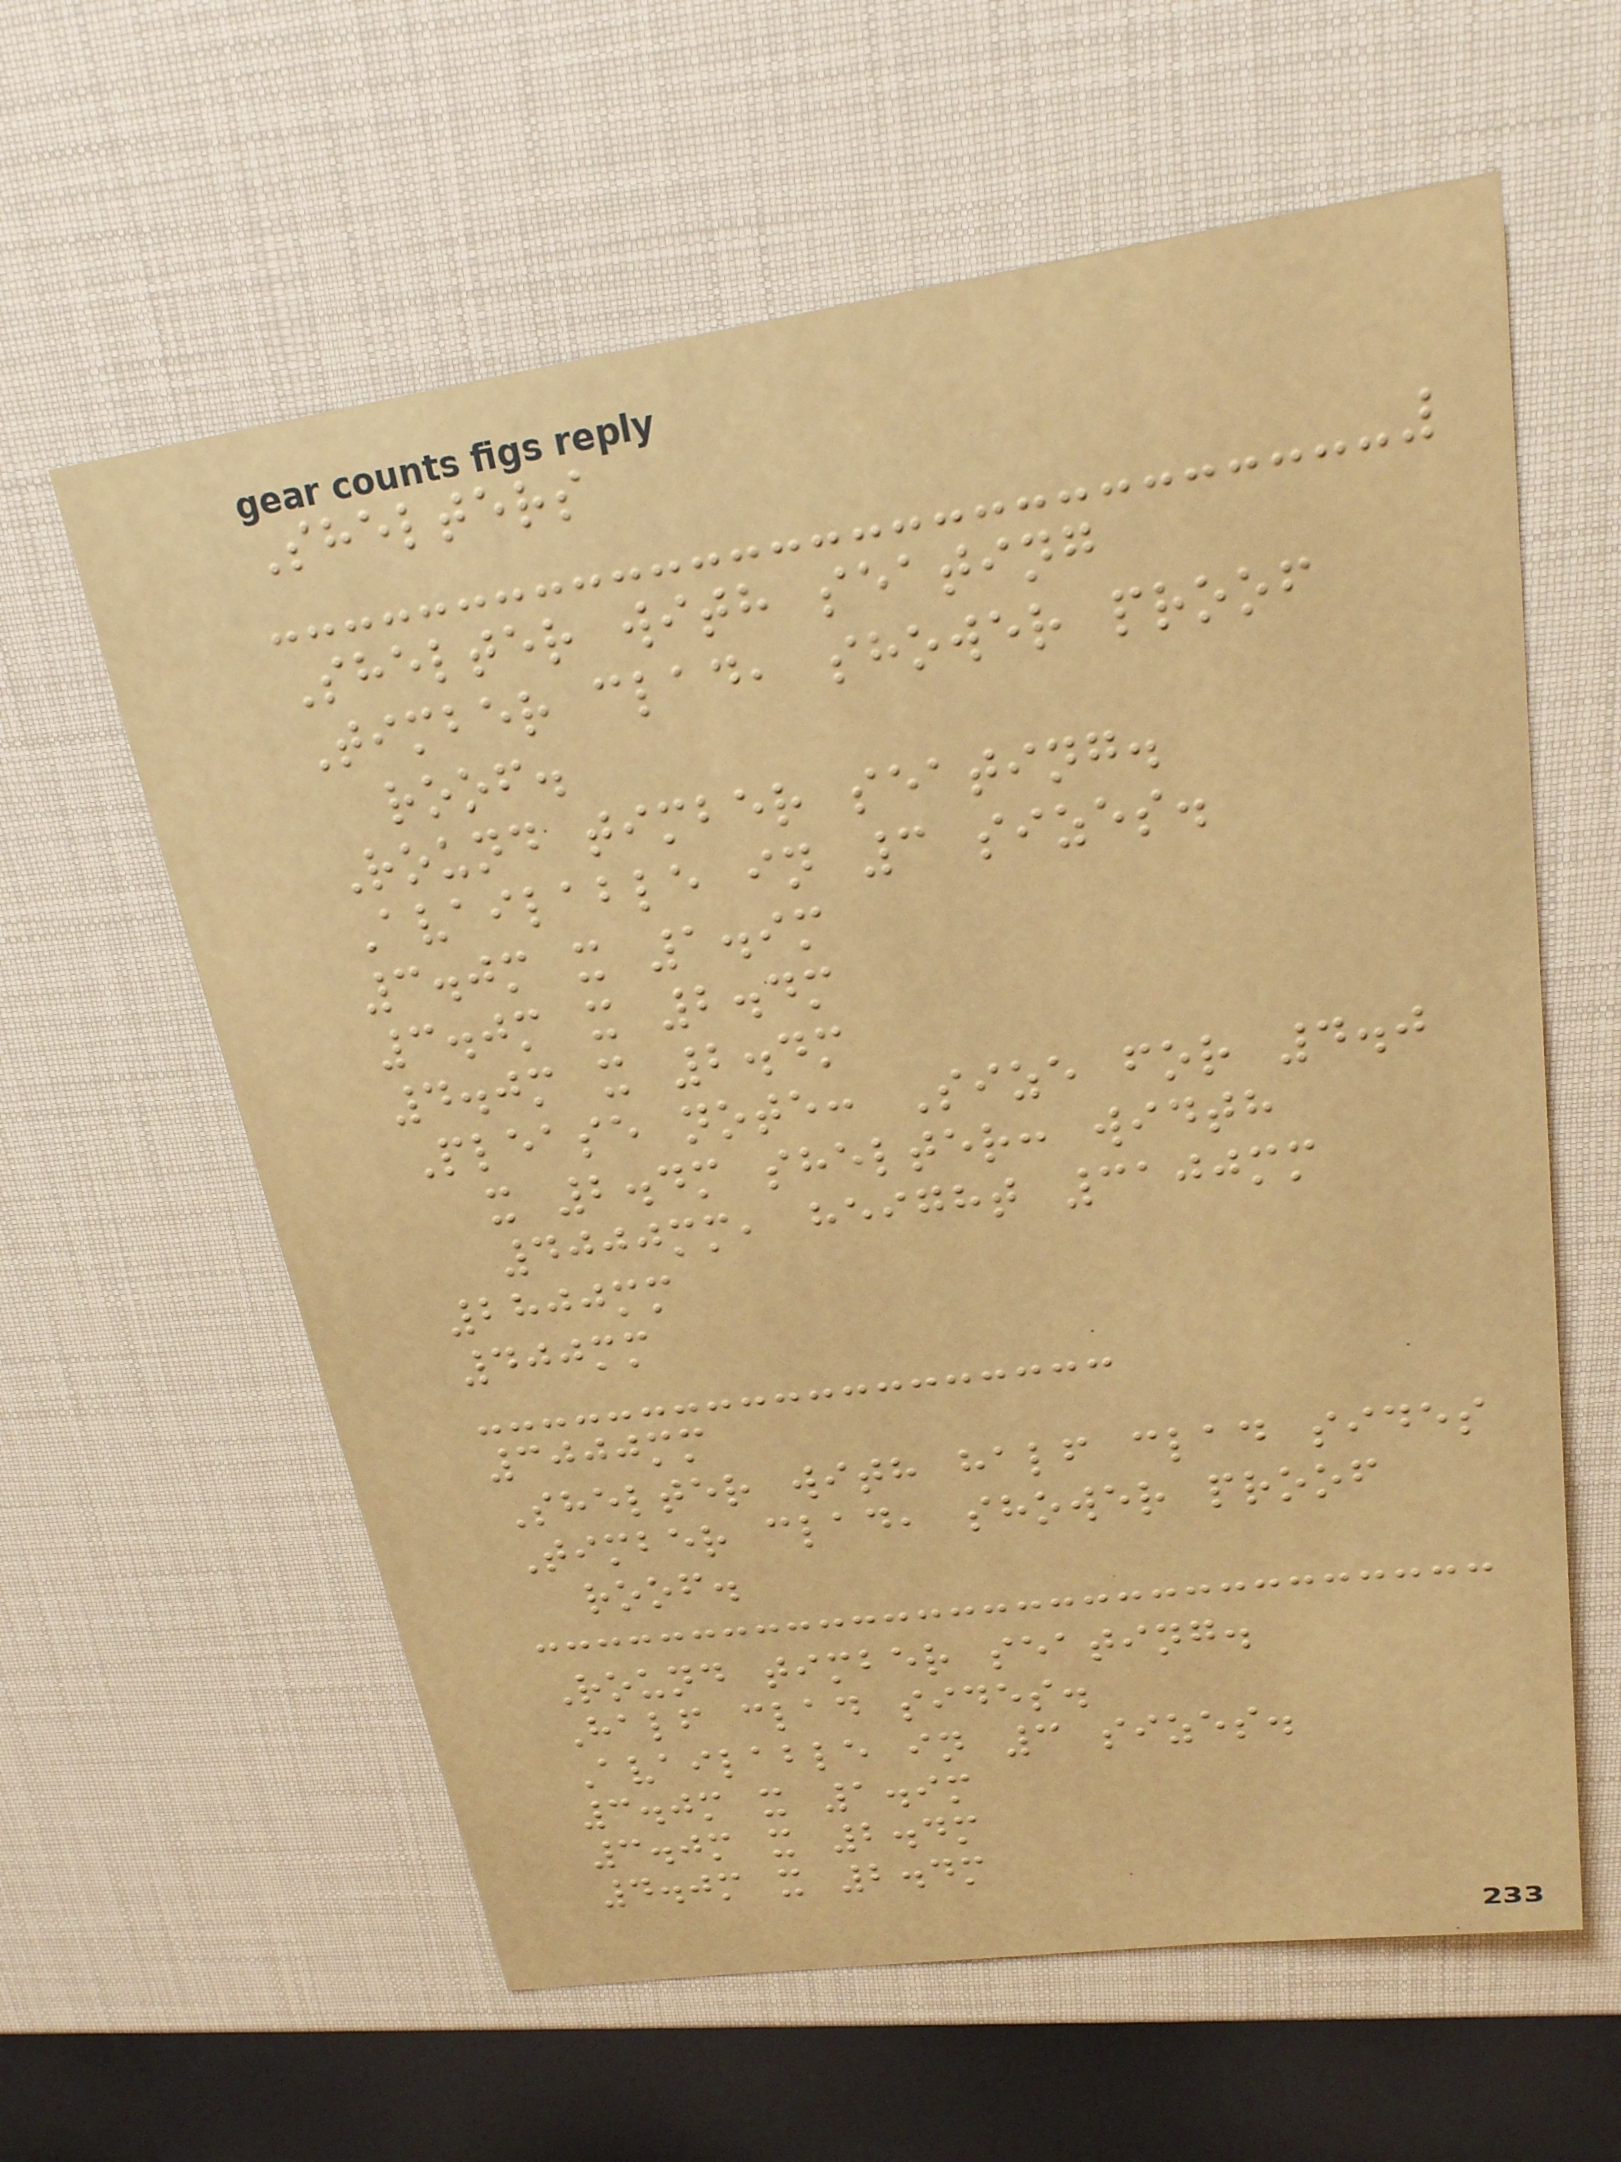Shelters
Shelter with seating
Timber clad, shower proof
roof.
Round timber seating.
Available in 3 sizes.
3.0m x 1.9m
3.0m x 2.4m
4.0m x 2.4m
Please note: Size for 4.0
x 2.4m shelter: width
4000mm, height 3100mm
2800mm
400mm
3000mm
Shelter with half clad sides
Timber clad, shower proof
roof.
Round timber seating.
Half clad sides.
Available in 3 sizes.
3.0m x 1.9m
3.0m x 2.4m
4.0m x 2.4m
